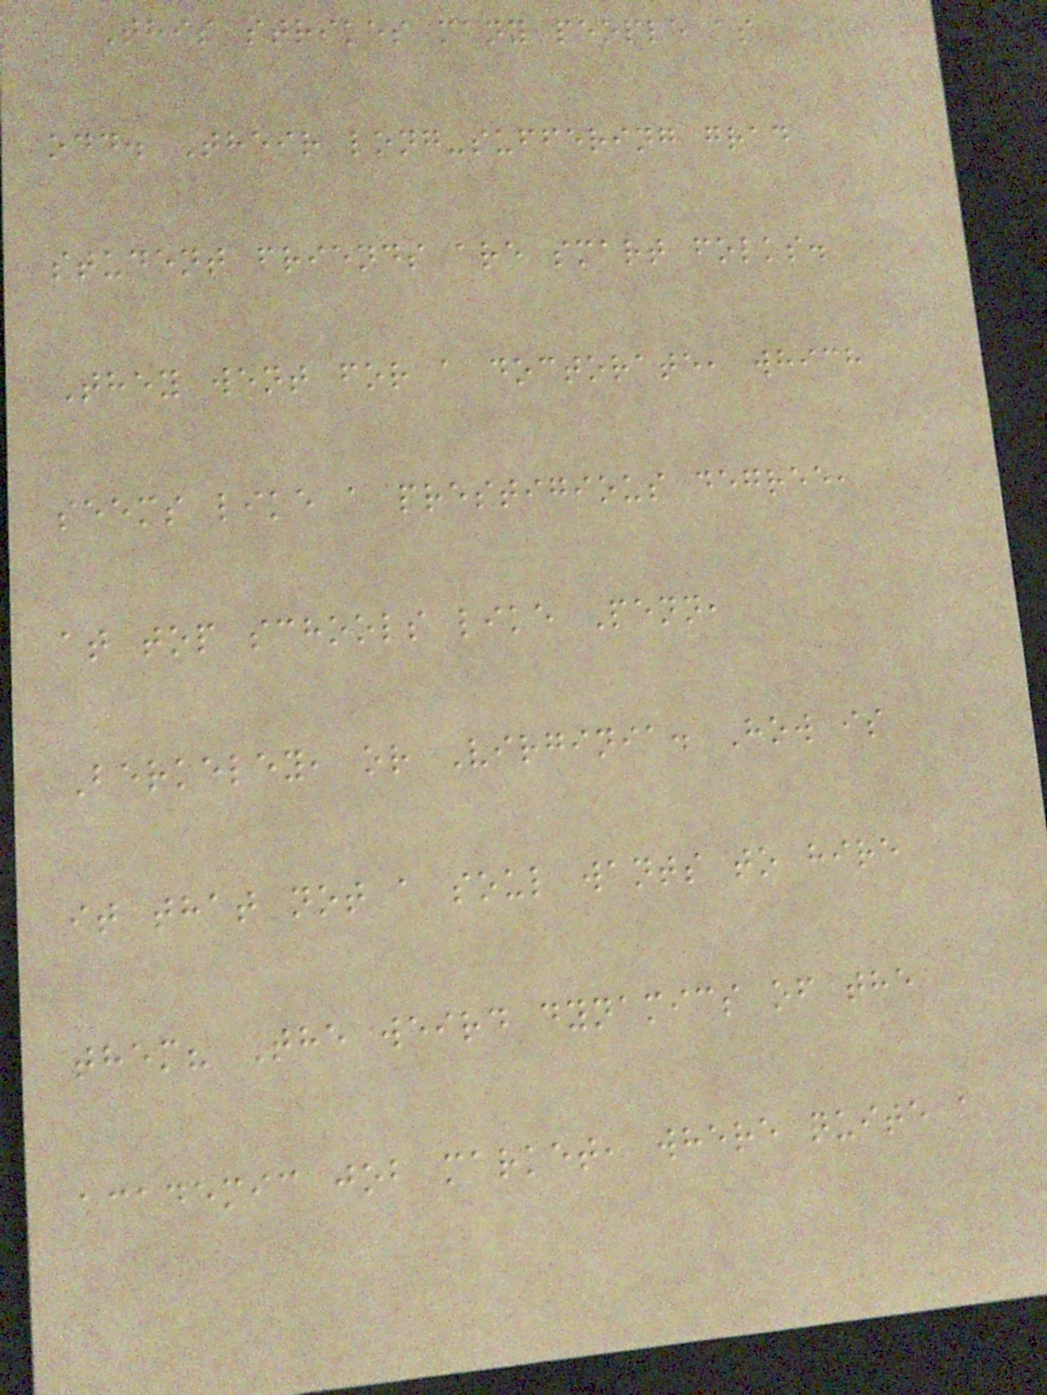This strikes many people as
odd. Their long-suffering grad
student friends are smart folks.
They went for a doctorate, which
seems like a prestigious degree,
at top schools like Penn,
Berkeley, or Virginia. How is
it that not a soul wants to hire
them? The weird dynamics of the
academic job market, where quite a
